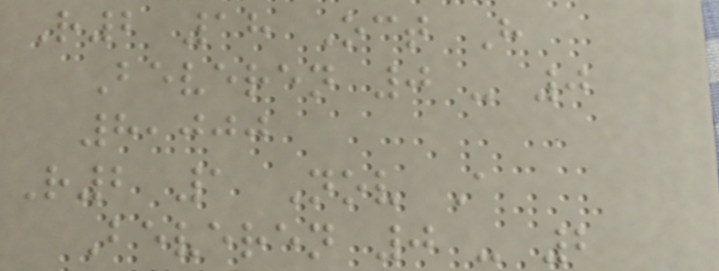R2 18 Oct H
Beveren 0 - 0
8,000
R2 1 Nov A
Beveren 0 - 2
